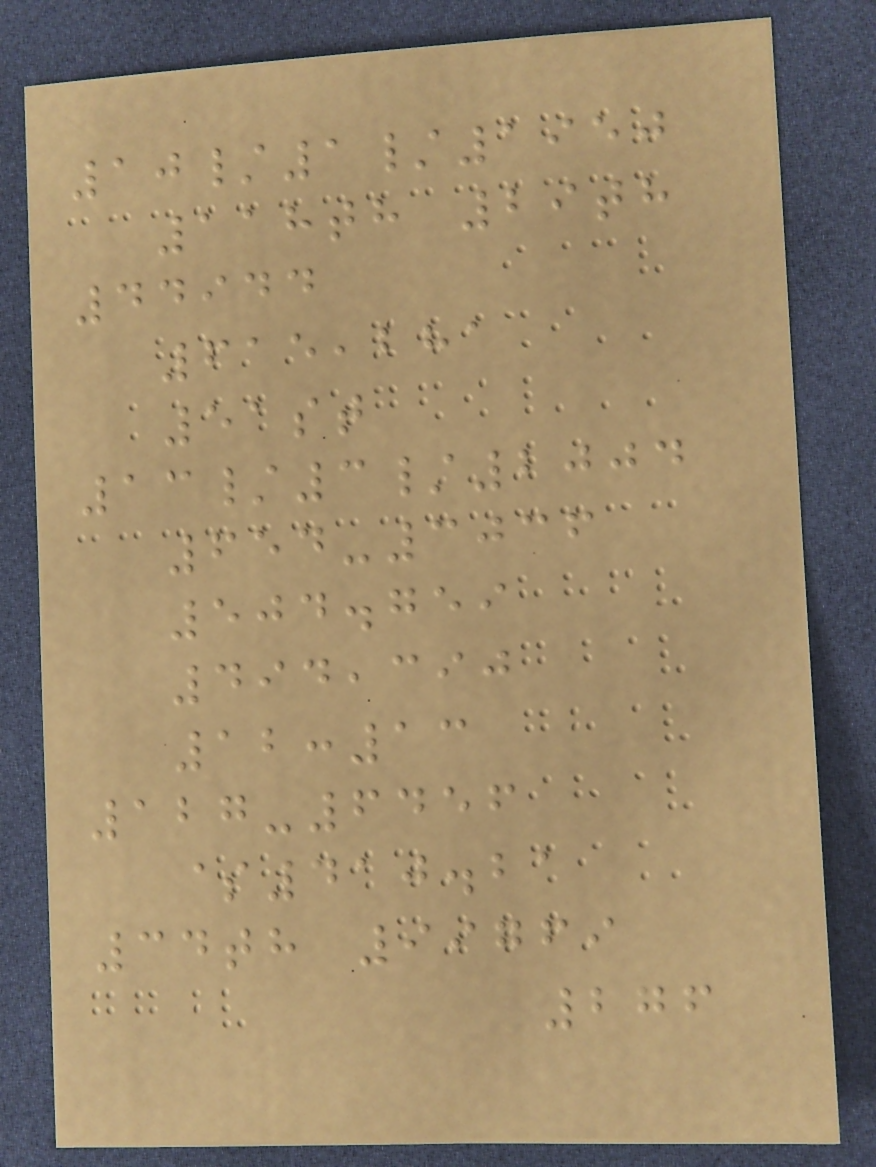10/1/1950
118th 29th
44944
615,281
51st
13/3/2004
654-3036
504.759
494,390
12:13
127-6456
$410.21
34th 99769
276
